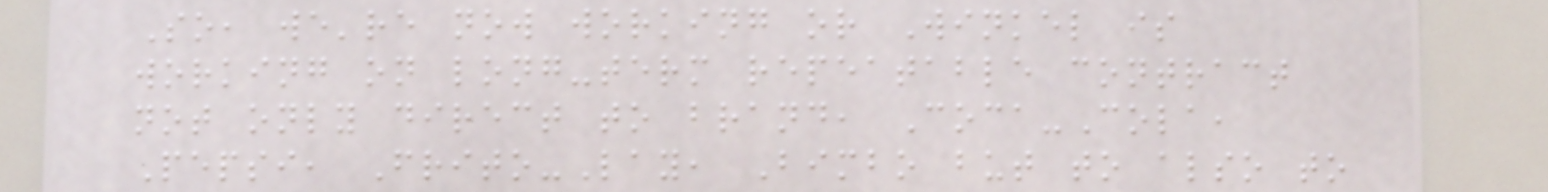So, we're now working or Winkel is
working on long-term repeatable contract
not only direct to brand, Coca-Cola,
Pepsi, Frito-Lay, Bimbo but to also to
